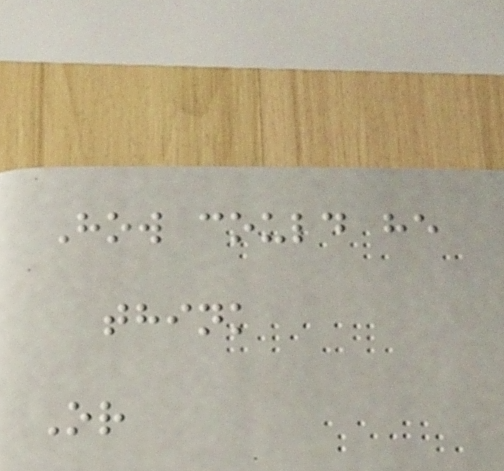How could he
think
Or
